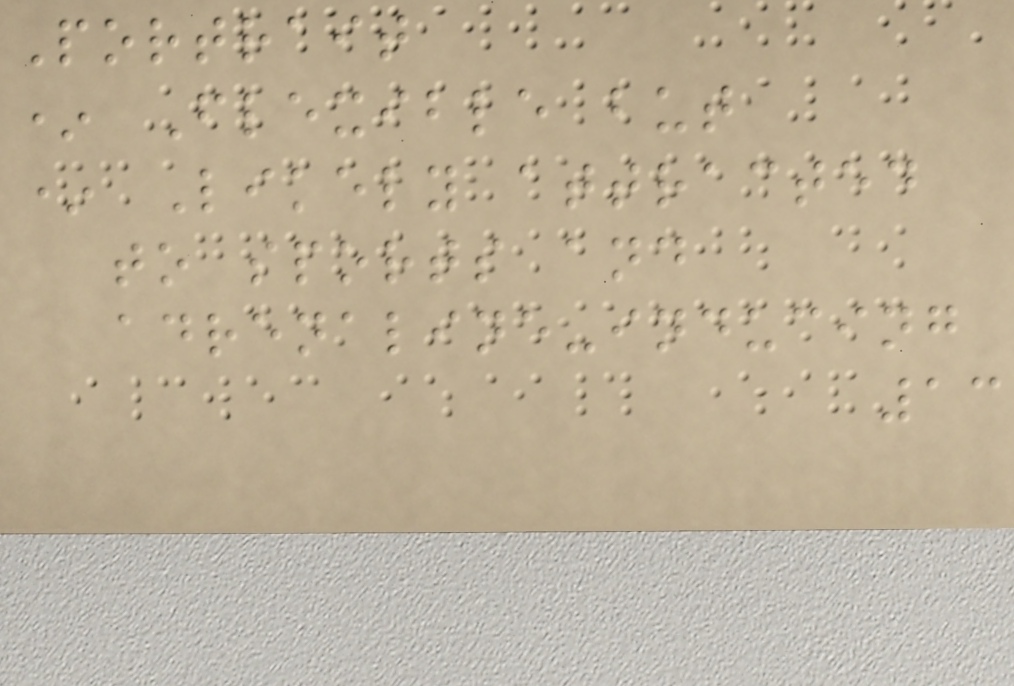Portrait
* Flexible but
* Likely attracted
to sports and
adrenaline-inducing
13
